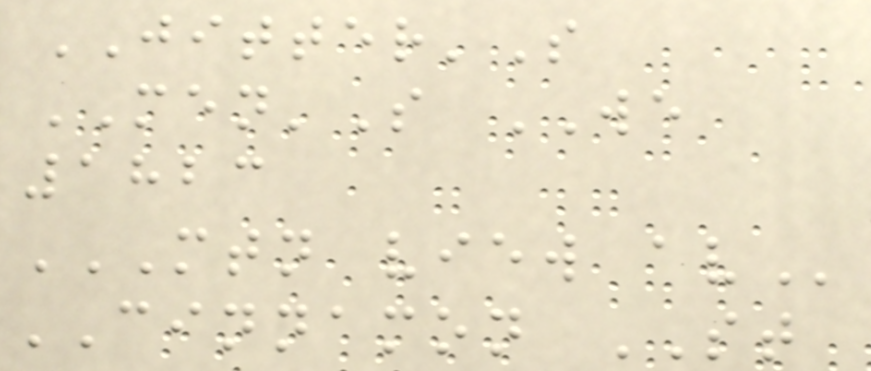JITTER'S
MEN'S WE
1823
MTN VIEW AV
CINNAMON ST
